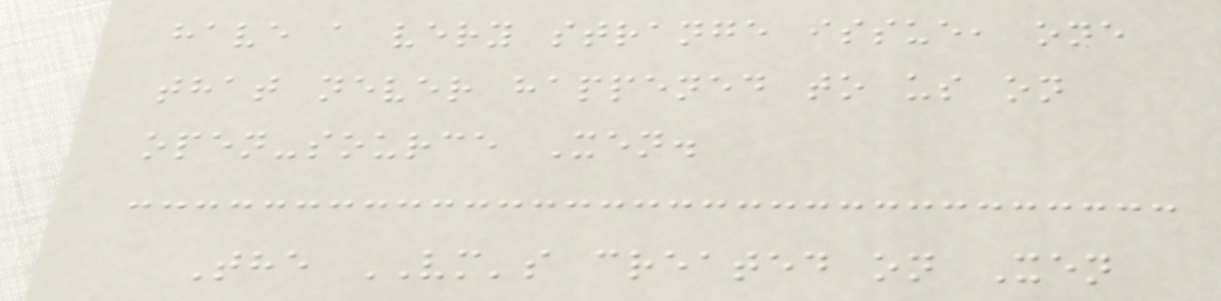have a very strange issue, one
that never happened to us on
open-source Xen.
The VM's created on Xen
